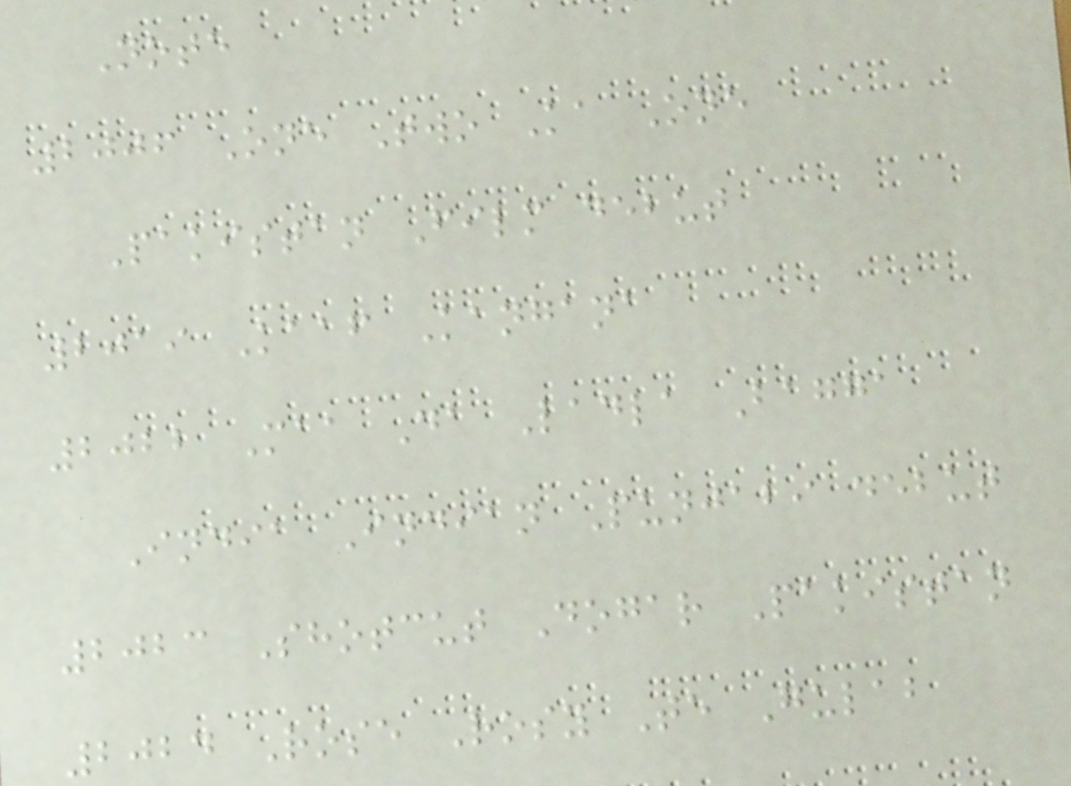Note
2006 One Two Ka One
Pakistan Film debut
2019 Kaaf Kangana
2022 Maa Da Ladla Bagga
India Indian Punjabi debut
2023 Shotcut Dogar Pakistan
2024 Rose Rosy Te Gulab
